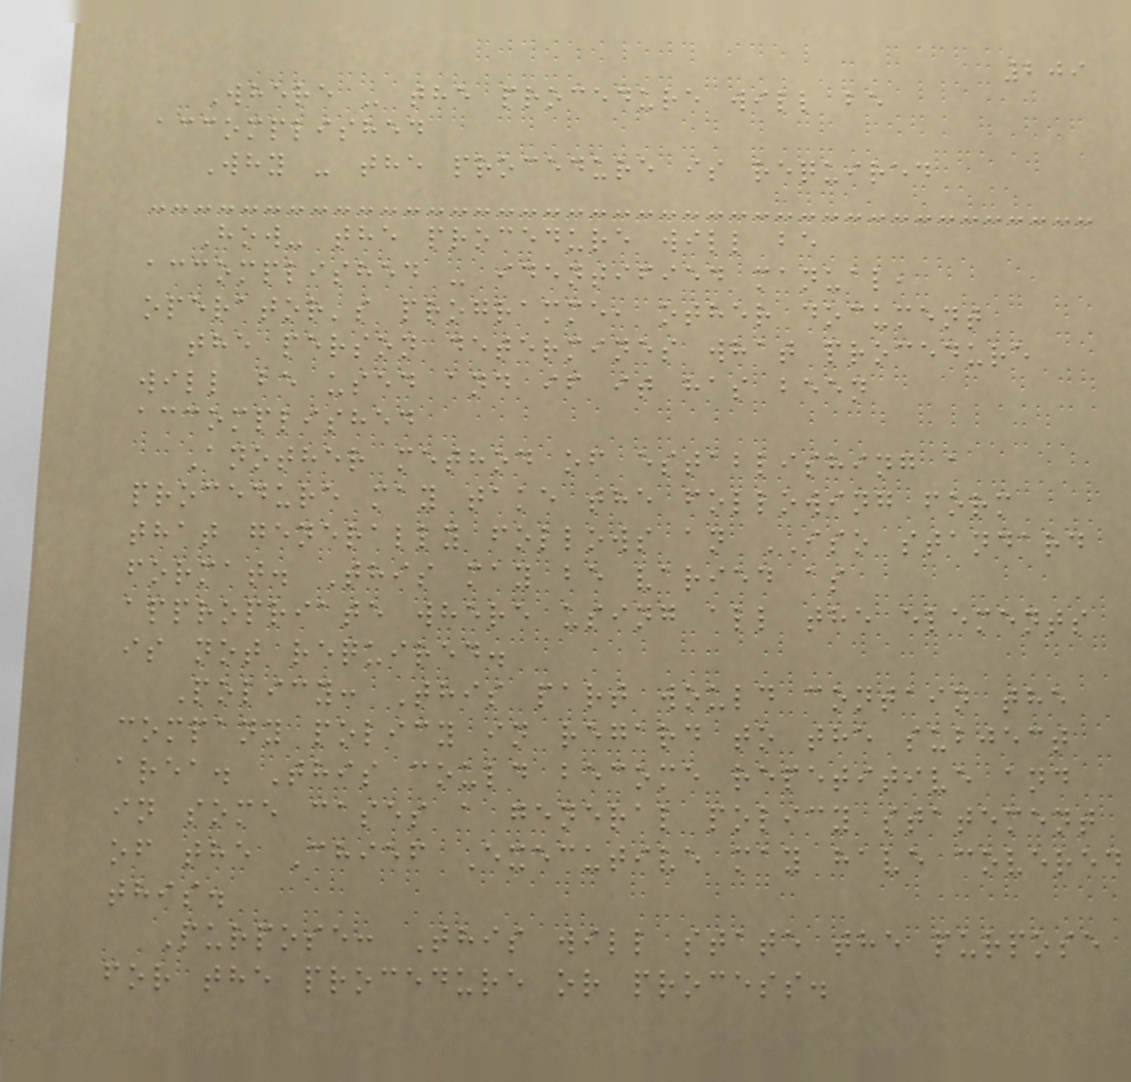209
Where - the procedure will be
accomplished
Why - the procedure is required
How- the procedure will be
accomplished - identified manual,
operator's programme, other document
the person determines what procedure
will be used and if it has been
accomplished
Another method of establishing a
procedure may take the following form
that generally follows an ISO standard
format. This may be varied as
appropriate where using all the elements
is not required.
Policy: This part would contain the
company policy in regard to the subject
area. This could become repetitive and
in some cases a general policy statement
of the Chief Executive may have covered
this.
Purpose: This will state the purpose
for the procedure or process.
